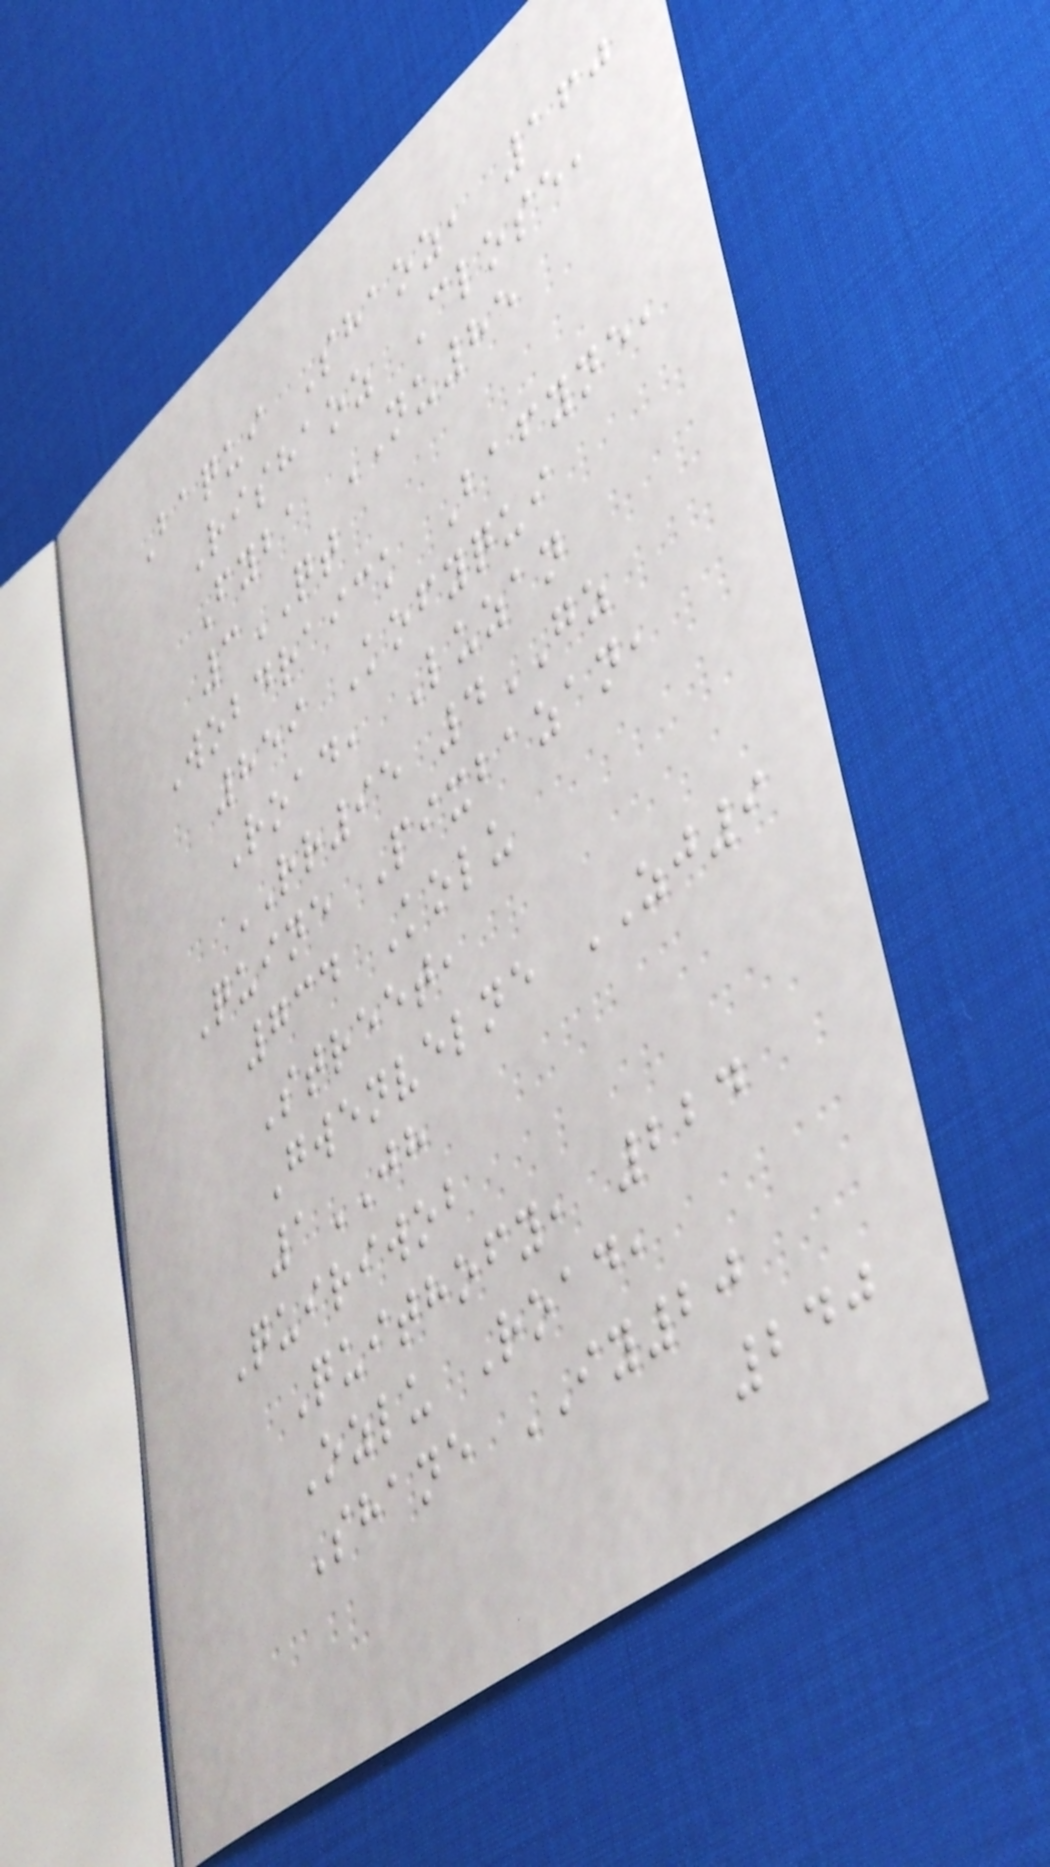Baqui Shaoz, 160
Rishaoz Close,
Fyba NU85
3QT
Wobdraick Bafyne,
859 Kofyqui
Road, Luzan
RR95 4GZ
Quine Pixbazan,
734 Kolu
Street,
Gwenvelne ZJ9
1JH
Quiriwob
Quithofy, 224
Ozlu Road,
Shane IY20
240
